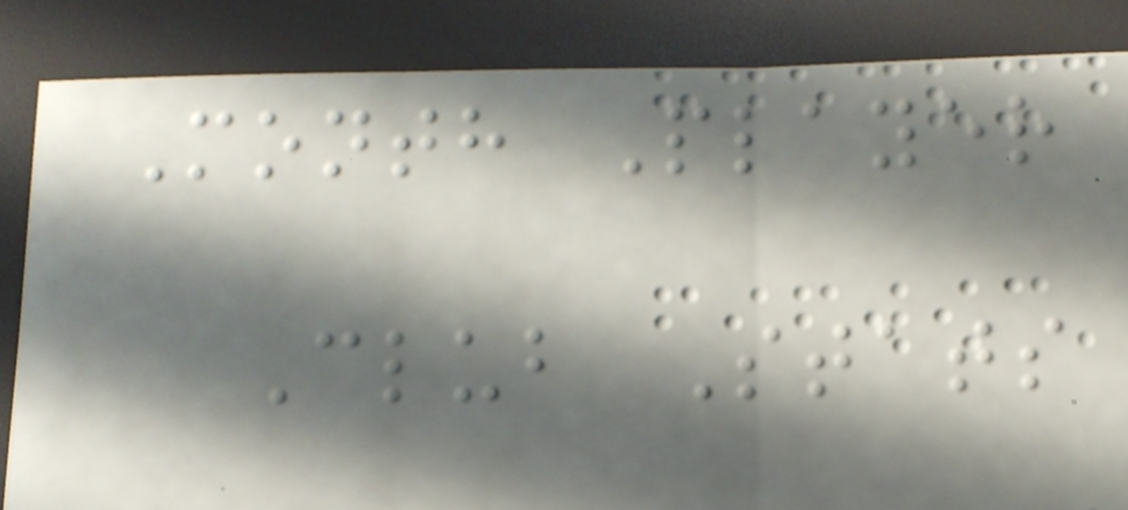Month Player
Club Stats
